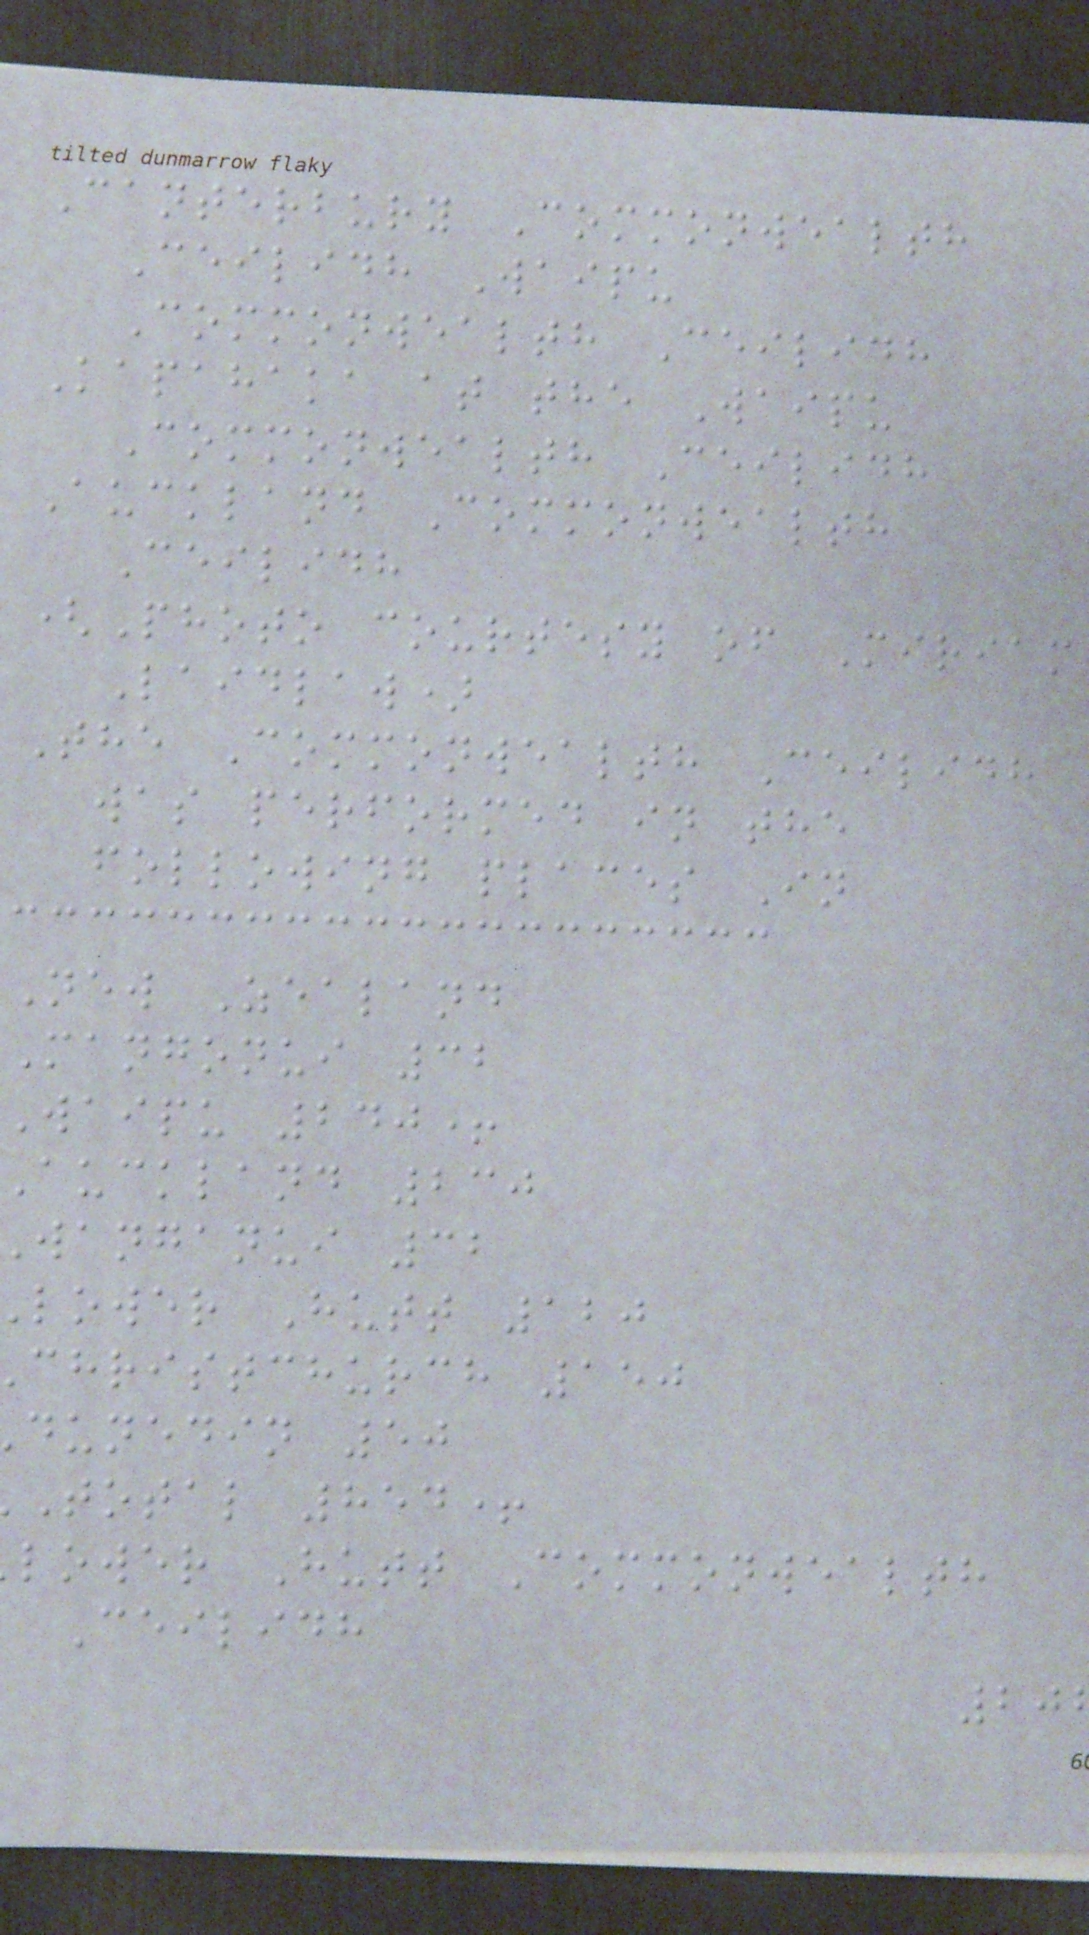Canterbury Commonwealth
Ceilidh Waipu
Commonwealth Ceilidh
Kapahaka at the Waipu
Commonwealth Ceilidh
Auckland Commonwealth
Ceilidh
(Photo courtesy of Miriam
Laidlaw)
The Commonwealth Ceilidh
was performed in the
following places In
New Zealand
Mangonui 32
Waipu 240+
auckland 230
wanganui 32
lower Hutt 120
christchurch 150
dunedin 50
total 854+
lower Hutt Commonwealth
Ceilidh
